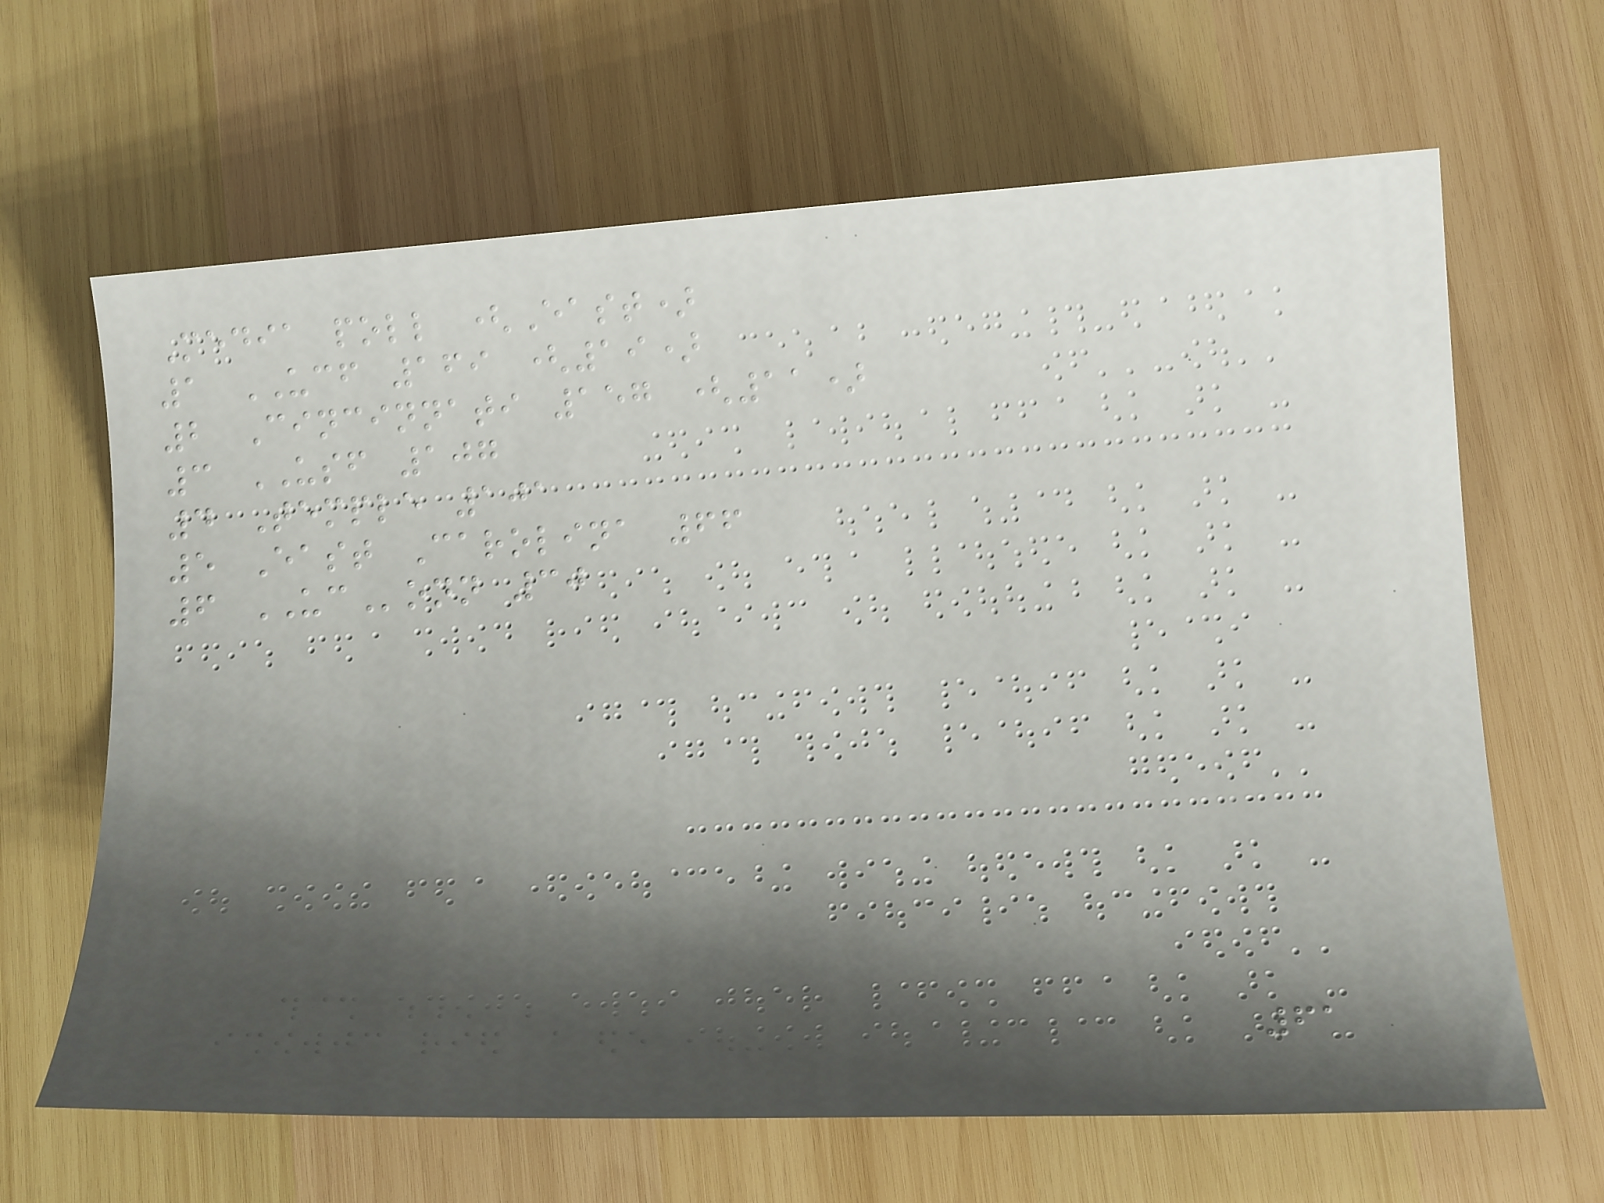Media poll (East)
1 UCF 169 (19)
2 Cincinnati 157 (11)
3 USF 107
4 Temple 101
5 East Carolina 66
6 UConn 30
61
